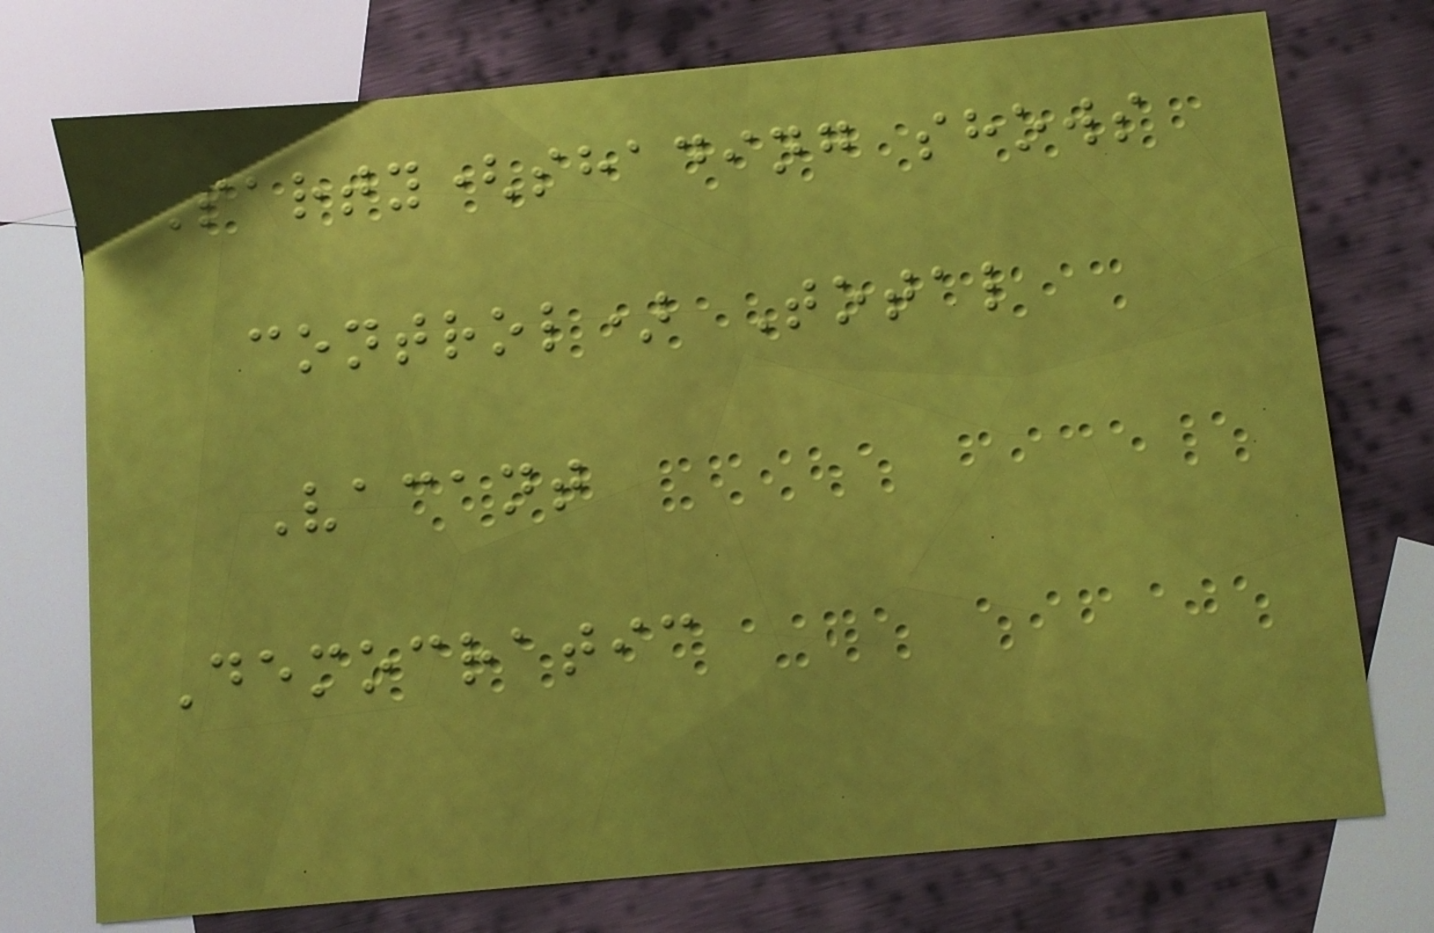Party(shading shows
control) Total
Vacant
Democratic
